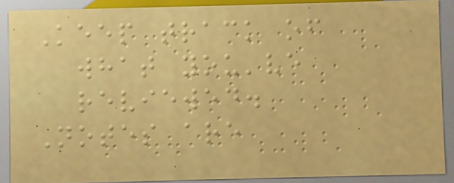Keep track of
what you've
reviewed.
Notes are
